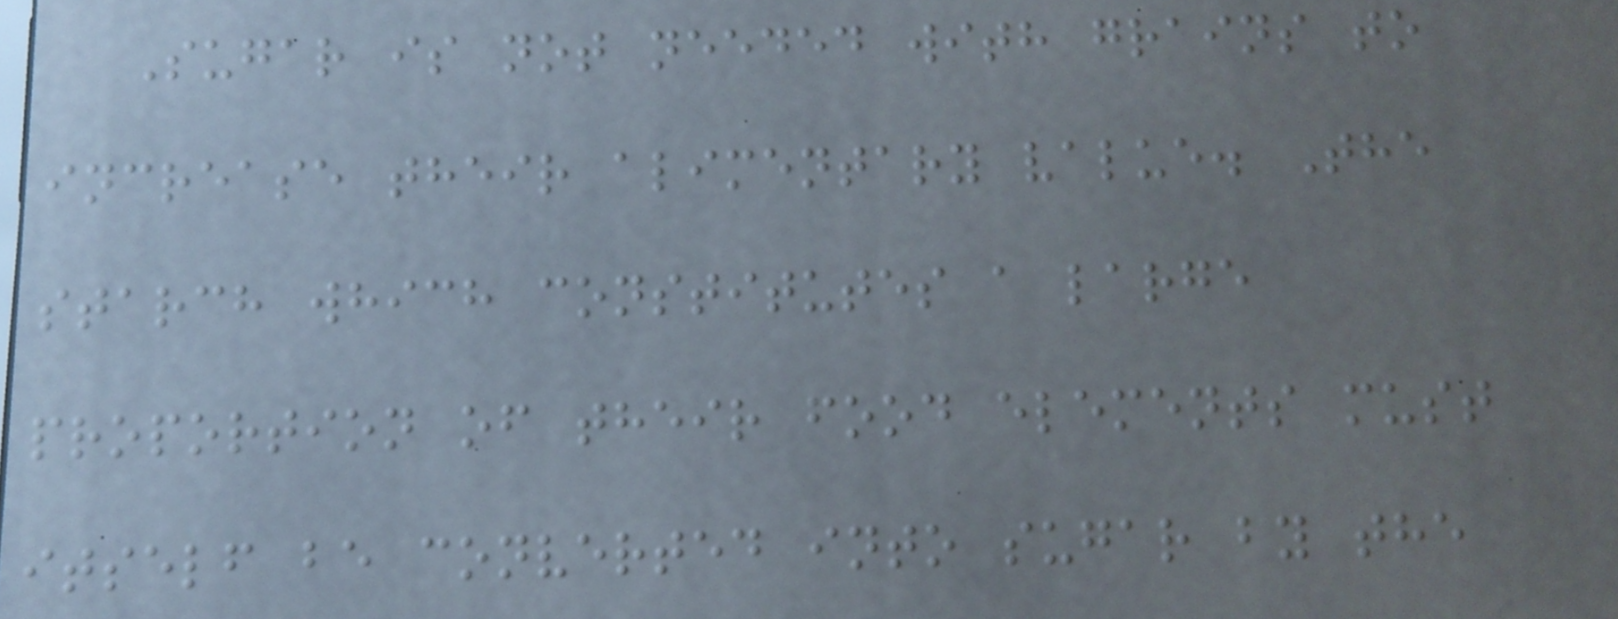Sugar is not needed with grains to
increase their alimentary value. The
starch which constitutes a large
proportion of their food elements must
itself be converted into sugar by the
